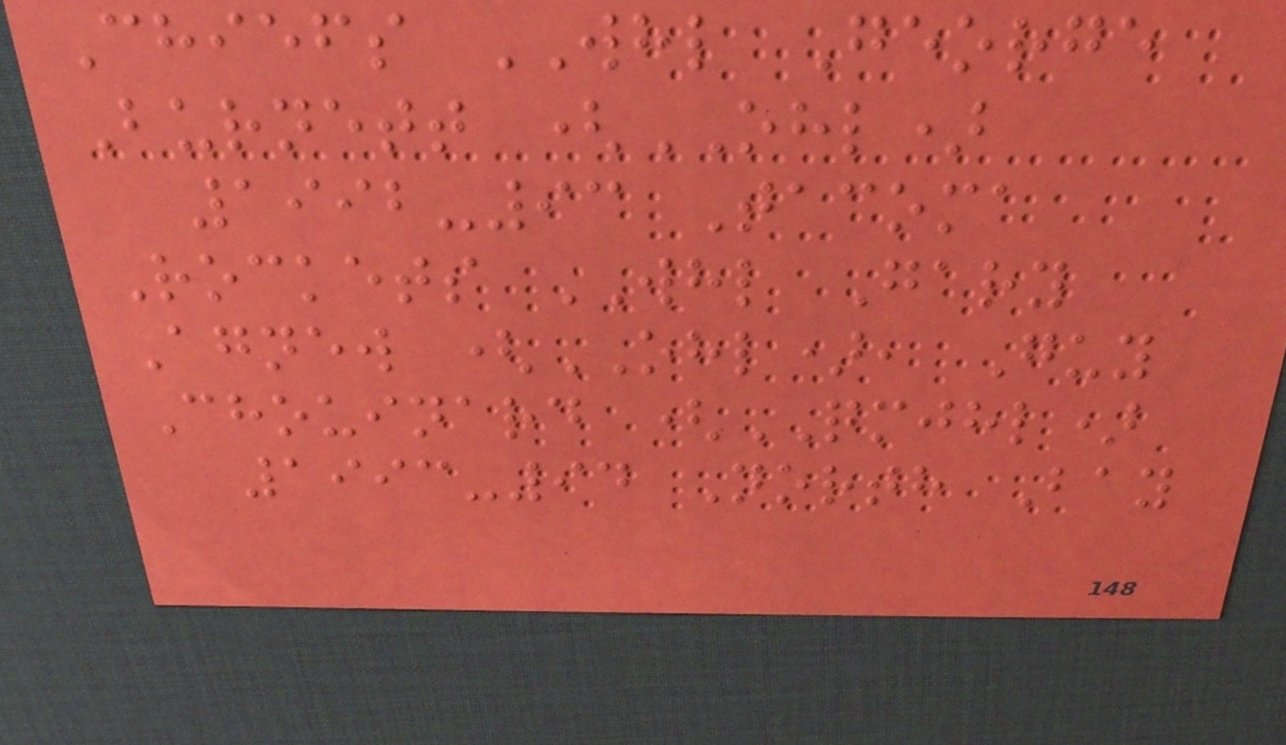Chiefs WHL George
Burnett (OHL)
1992-93 Tacoma
Rockets WHL Gary
Agnew (OHL), Guy
Chouinard (QMJHL)
1993-94 North Bay
